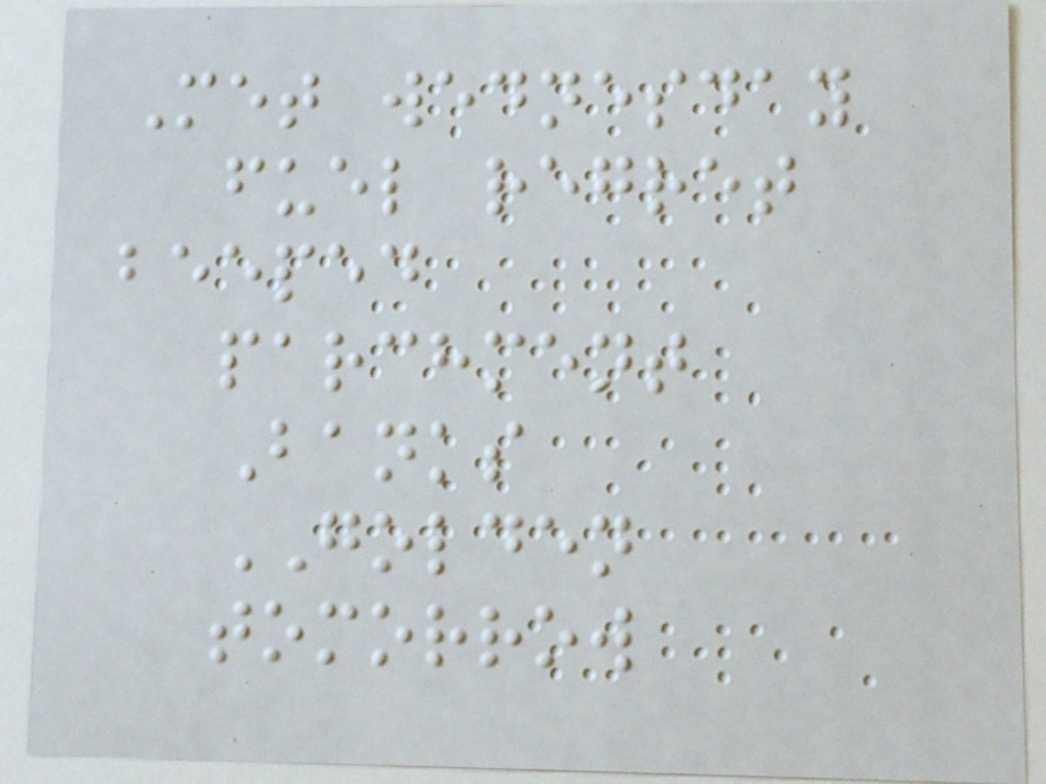Met wednesday
fuel regret
beeped
parchment
Banks
GOLDEN
tomorrow
